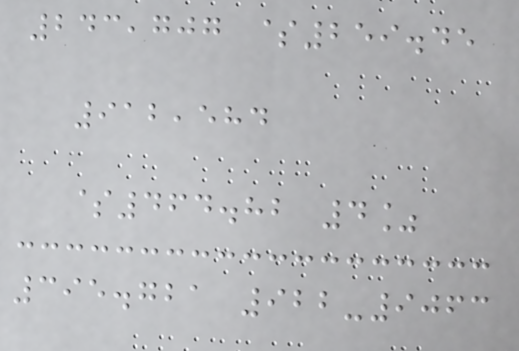243,707 $259.45
912,584
$464.82 4%
395.721 922-9063
